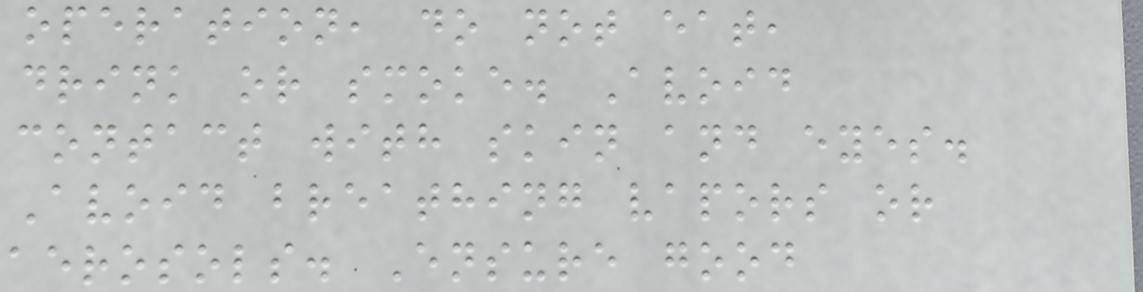operation, do not eat,
drink or smoke. Avoid
contact with skin and eyes.
Avoid breathing vapors or
aerosols. Ensure good
